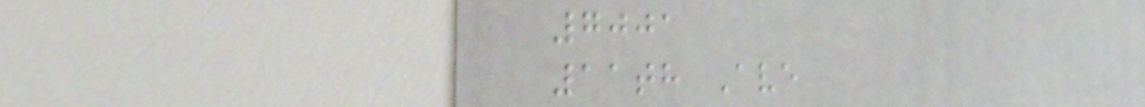7001
11th Ave
